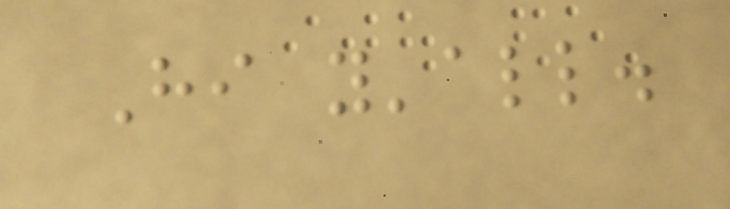Hi y'all.
